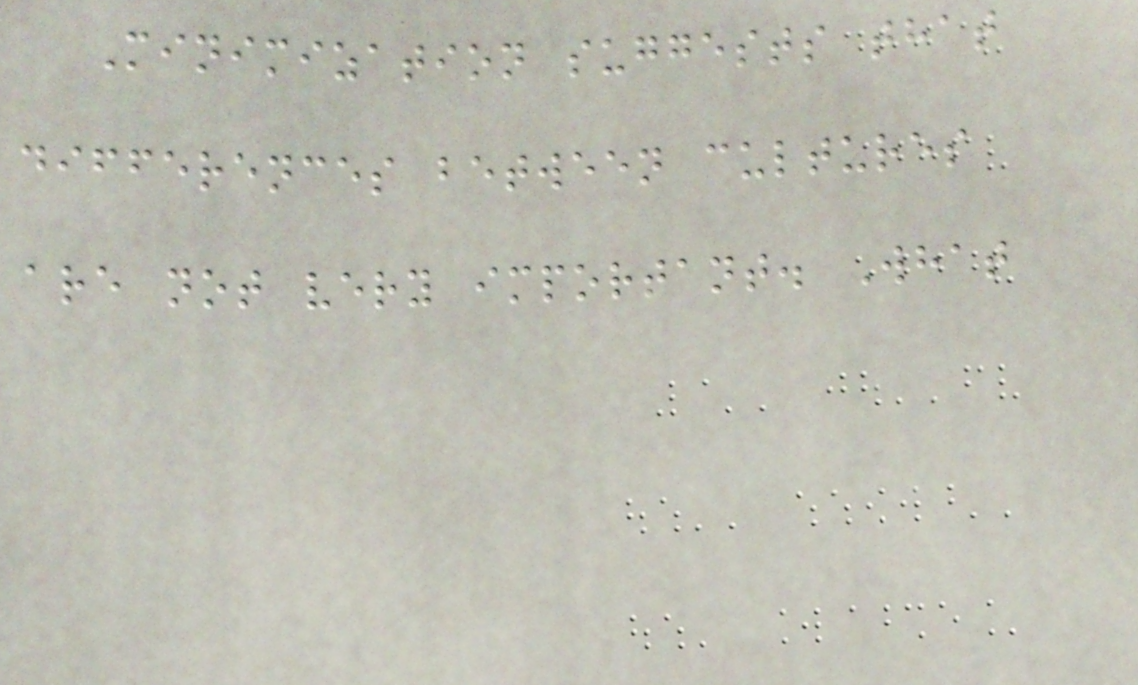Minimization suggests that
differences between cultures
are not very important. What
